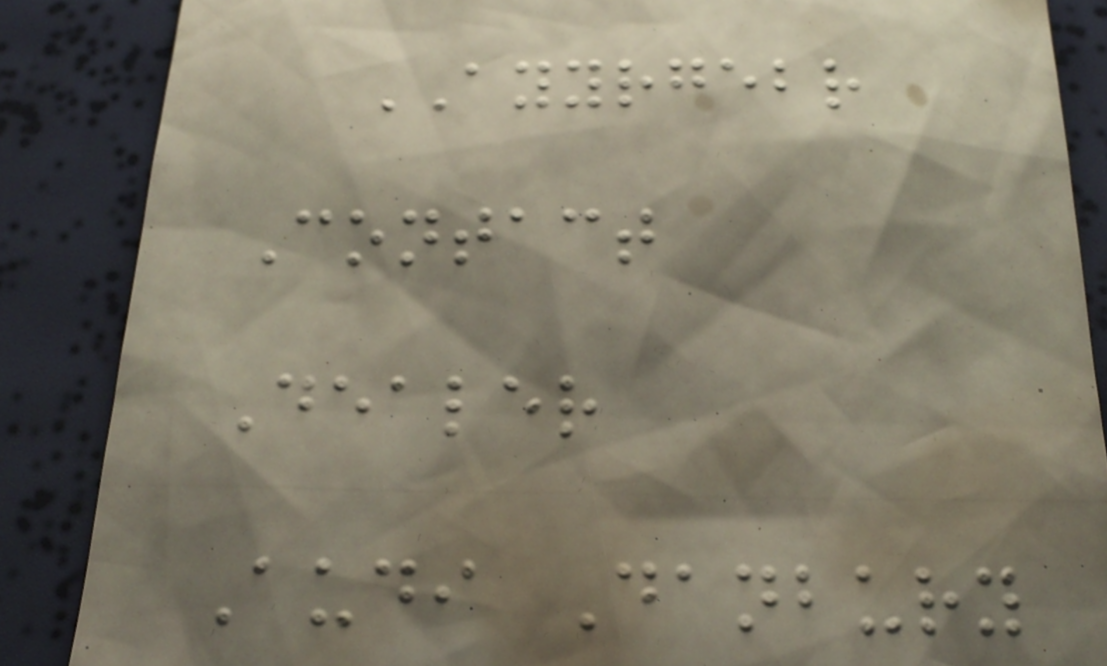AYYRGEBR
Contact
Dealer
Audi Danbury
